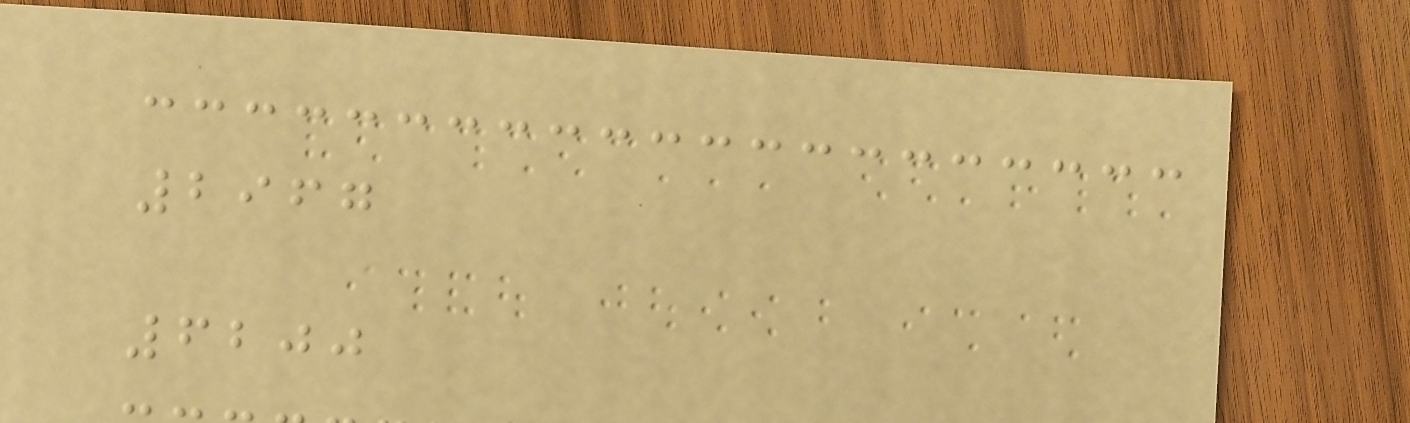2967
6200
